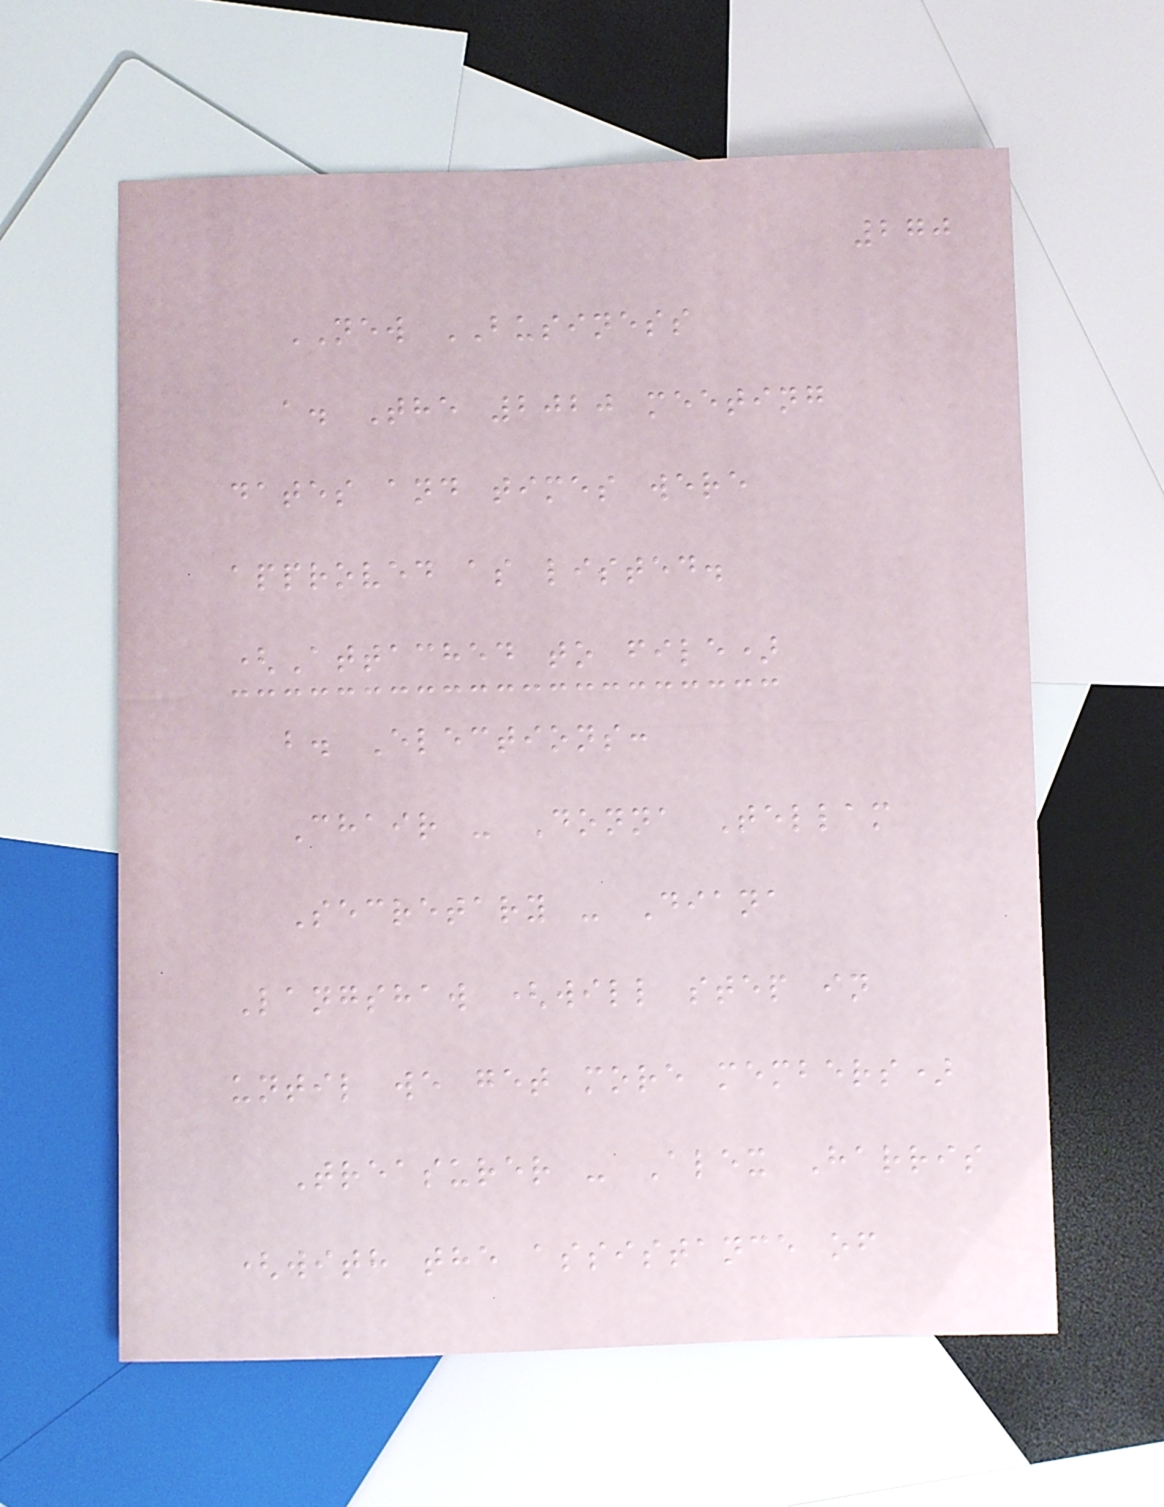270
NEW BUSINESS
a. The 2020 meeting
dates and times were
approved as listed.
(Attached to file)
b. Elections:
Chair - Donna Tellam
Secretary - Diana
Langshaw (will step in
until we get more members)
Treasurer - Alex Harris
(with the assistance of
